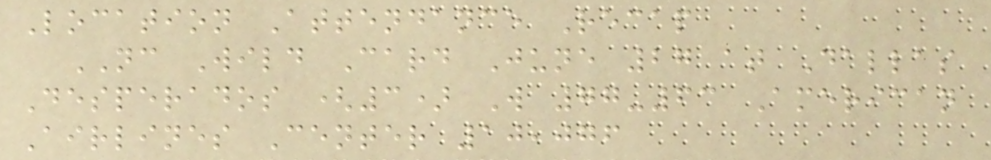Location Attendance Recap
NC Wild Card June 27 at Dallas
Desperados (3) W 77-63 American
Airlines Center 10,076
